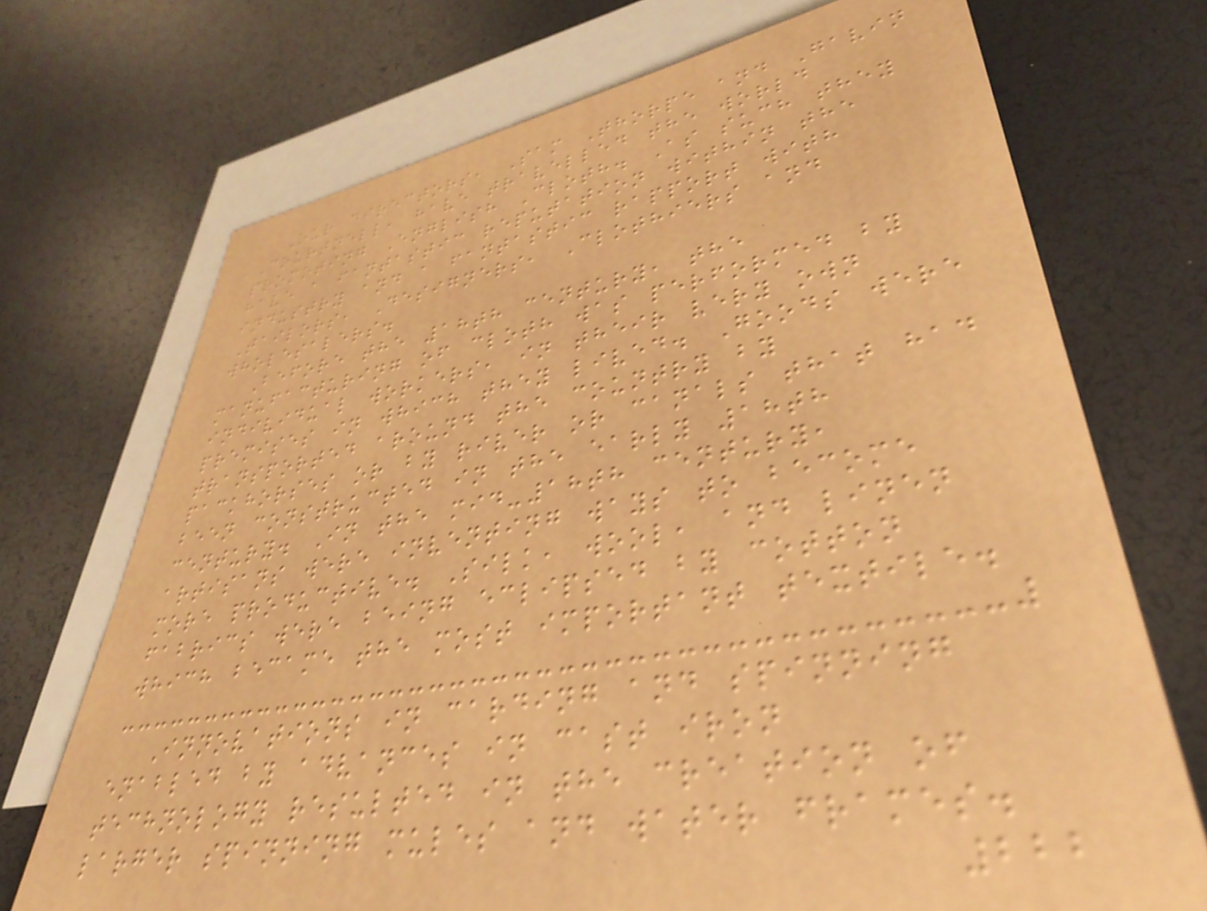Our directors, Sam Thorpe and Gavin
Courtnell, have travelled the world
promoting English Cloth. As such they
have a fantastic reputation within the
industry and a fantastic rapport with
Tailors, Designers, Clothiers and
wholesalers.
Before the 18th century, the
manufacturing of cloth was performed by
individual workers, in their very own
premises in which they lived. Goods were
transported around the country by
packhorses or by river or canals that had
been constructed in the early 18th
century. In the mid-18th century,
artisans were inventing ways to become
more productive. Silk, wool, and linen
fabrics were being eclipsed by cotton
which became the most important textile.
Innovations in carding and spinning
enabled by advances in cast iron
technology resulted in the creation of
larger spinning mules and water frames.
222
